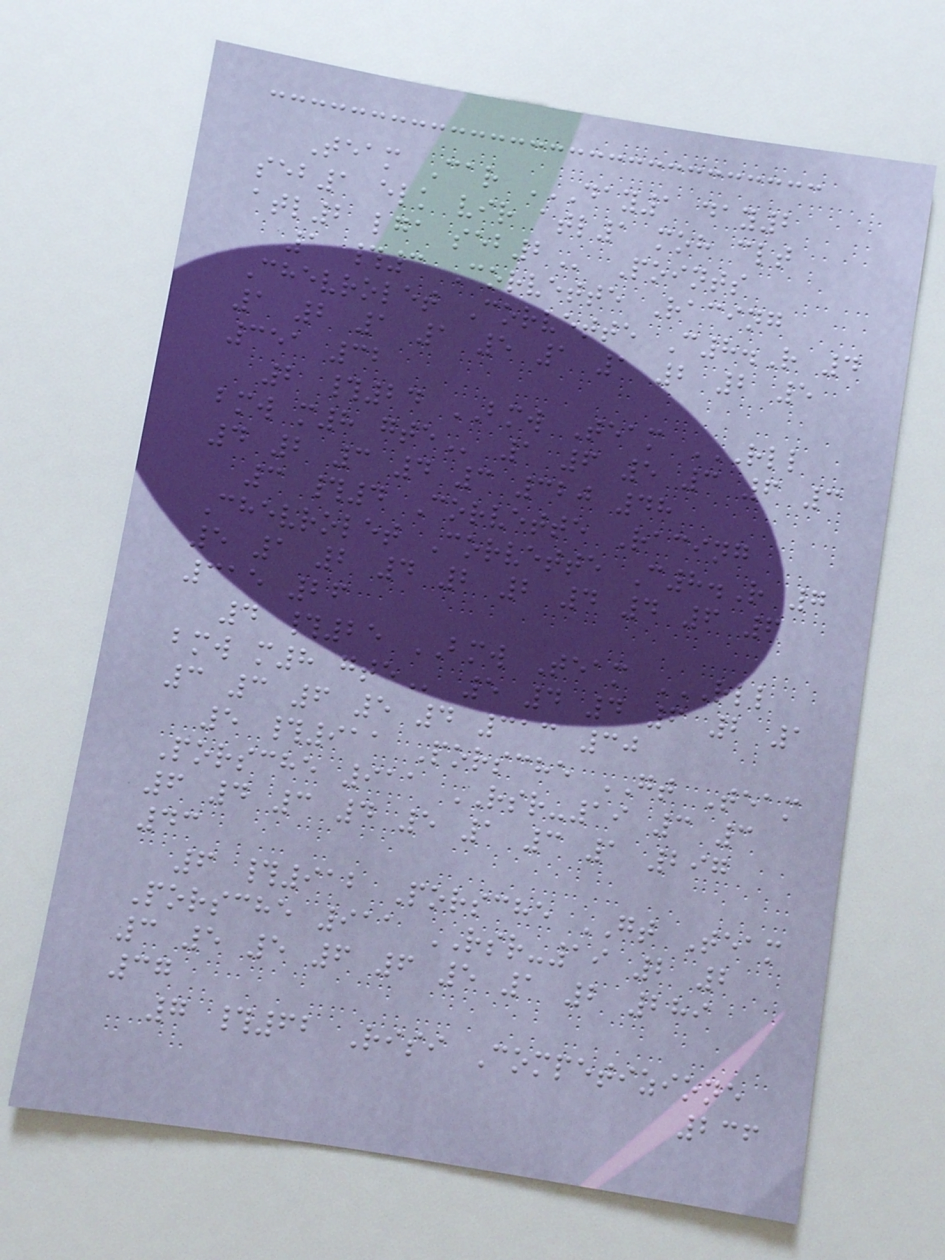Team Car DAY1 DAY2
SEB1 ELK VIR ATL1 MOH CLT
ATL2 LGA SEB2 Points
1 #3 Corvette Racing
Chevrolet Corvette C8.R 4
1 2 1 1 5 1 1 2 2 5
351 32
2 #24 BMW Team RLL
BMW M8 GTE 1 6 5 3 6 3
4 2 3 4 3 320 48
3 #4 Corvette Racing
Chevrolet Corvette C8.R 7
5 1 2 4 2 2 4 4 6 6
315 26
4 #25 BMW Team RLL
BMW M8 GTE 5 4 4 6 2 1
3 3 6 5 4 313 30
5 #911 Porsche GT Team
Porsche 911 RSR-19 3 3
6 4 3 4 5 1 3 1 297
43
6 #912 Porsche GT Team
Porsche 911 RSR-19 2 2
3 5 5 6 6 5 1 2 289
37
7 #62 Risi Competizione
236
